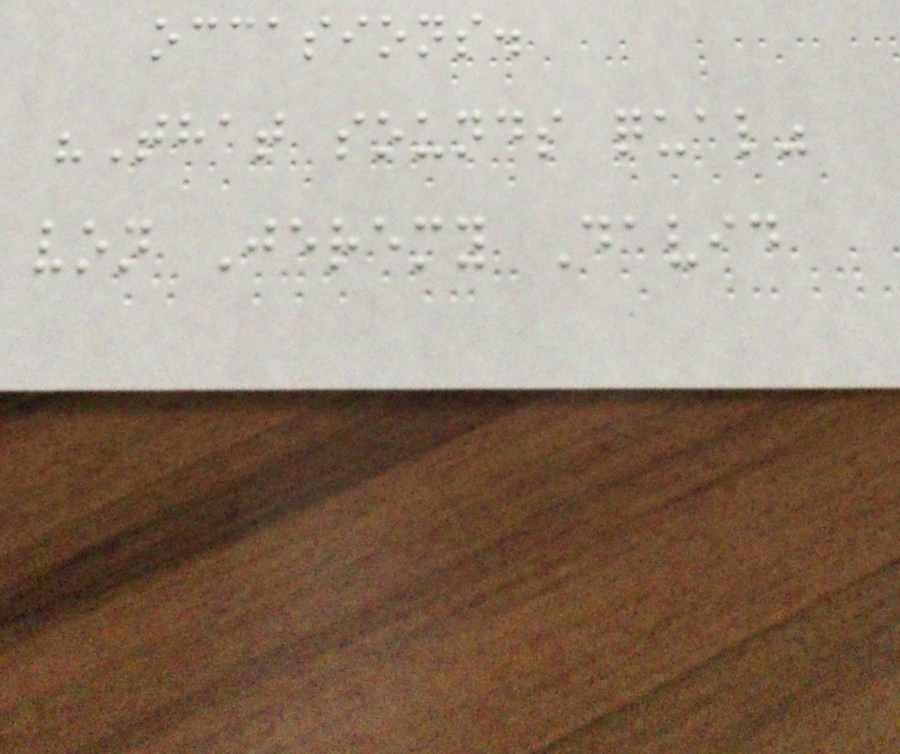occasions.
"That sounds qual"
von Jeremy David
